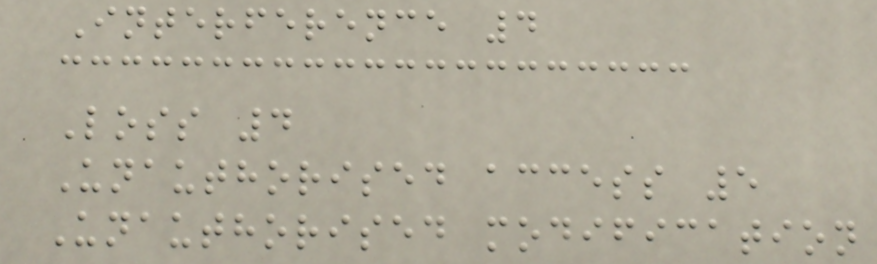Interference 4
Loss 4
Unauthorised access 5
Unauthorised modification
